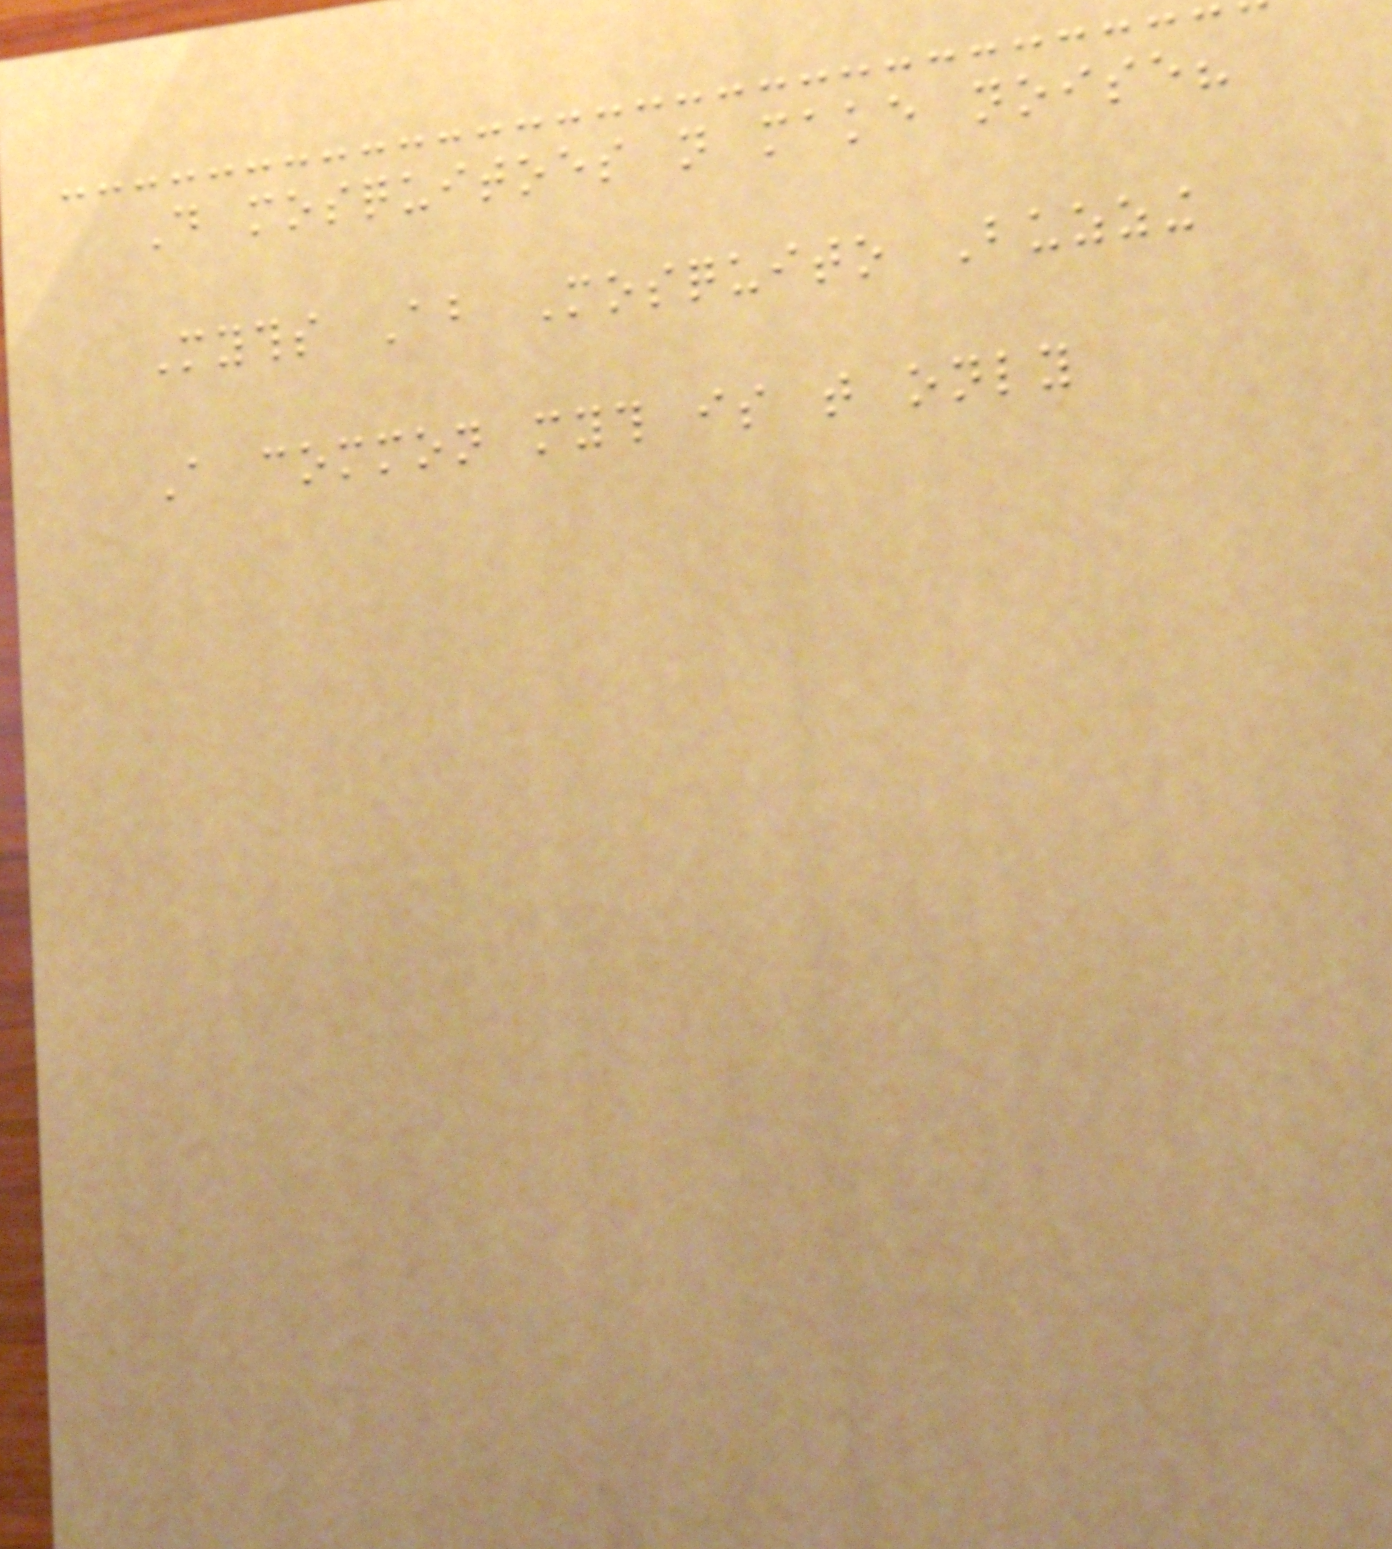Do mosquitoes not make noise?
Myths About Mosquito Buzzing
A common myth is that only
